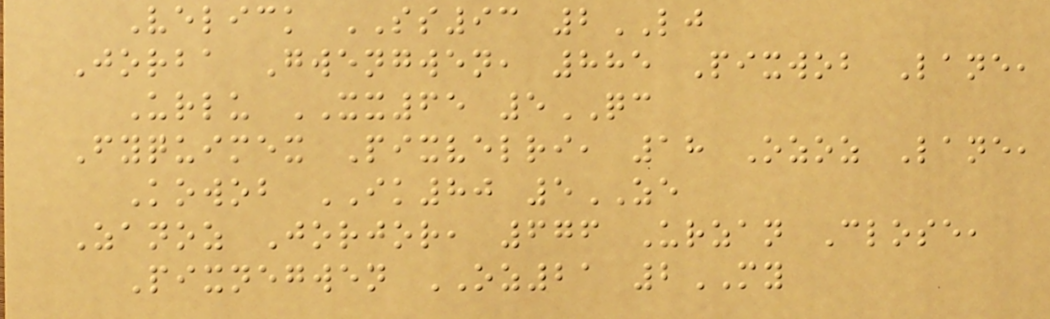Velick SS93 2LJ
Jorba Gwengwen, 885 Pixwob Lane,
Urlu XX65 5QC
Fyquimex Pixvelri, 18 Ozoz Lane,
Kowob IK80 5ZE
Zanoz Jorjor, 676 Urzan Close,
Pixnegwen OZ21 2MY
